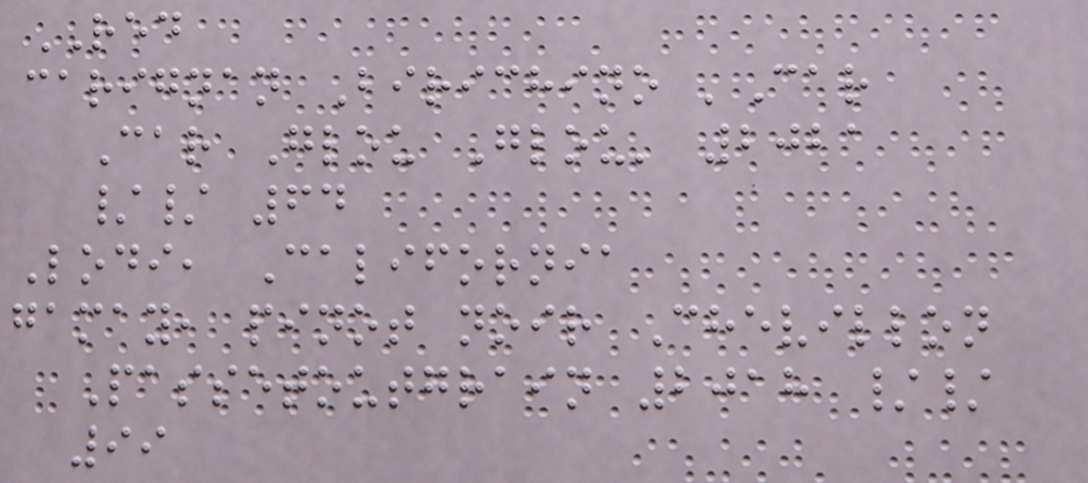RED
carignan Birichino 'Car
Car Glou Glou' 2021
// 64
Lodi, California
gamay, pinot noir Chevillon
Passetoutgrain 2018 //
99
